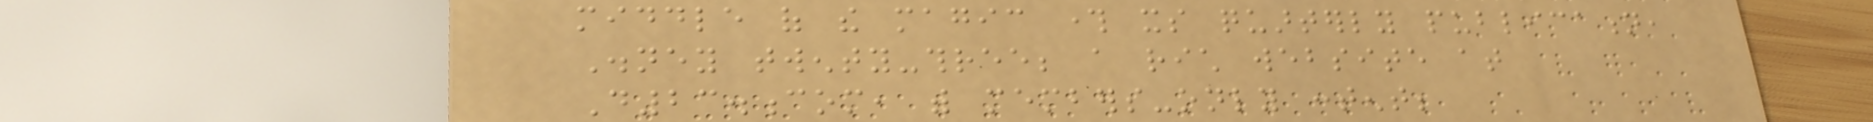middle of the magic through its quarterly publication,
Disney twenty-three; a rich website at
D23.com, with members-only content;
